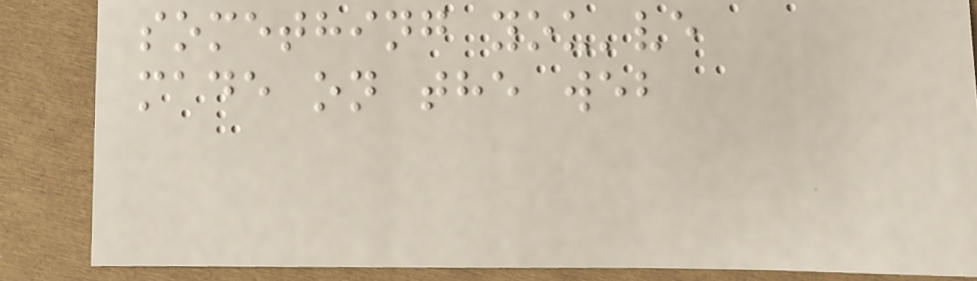something you've
made on the web
